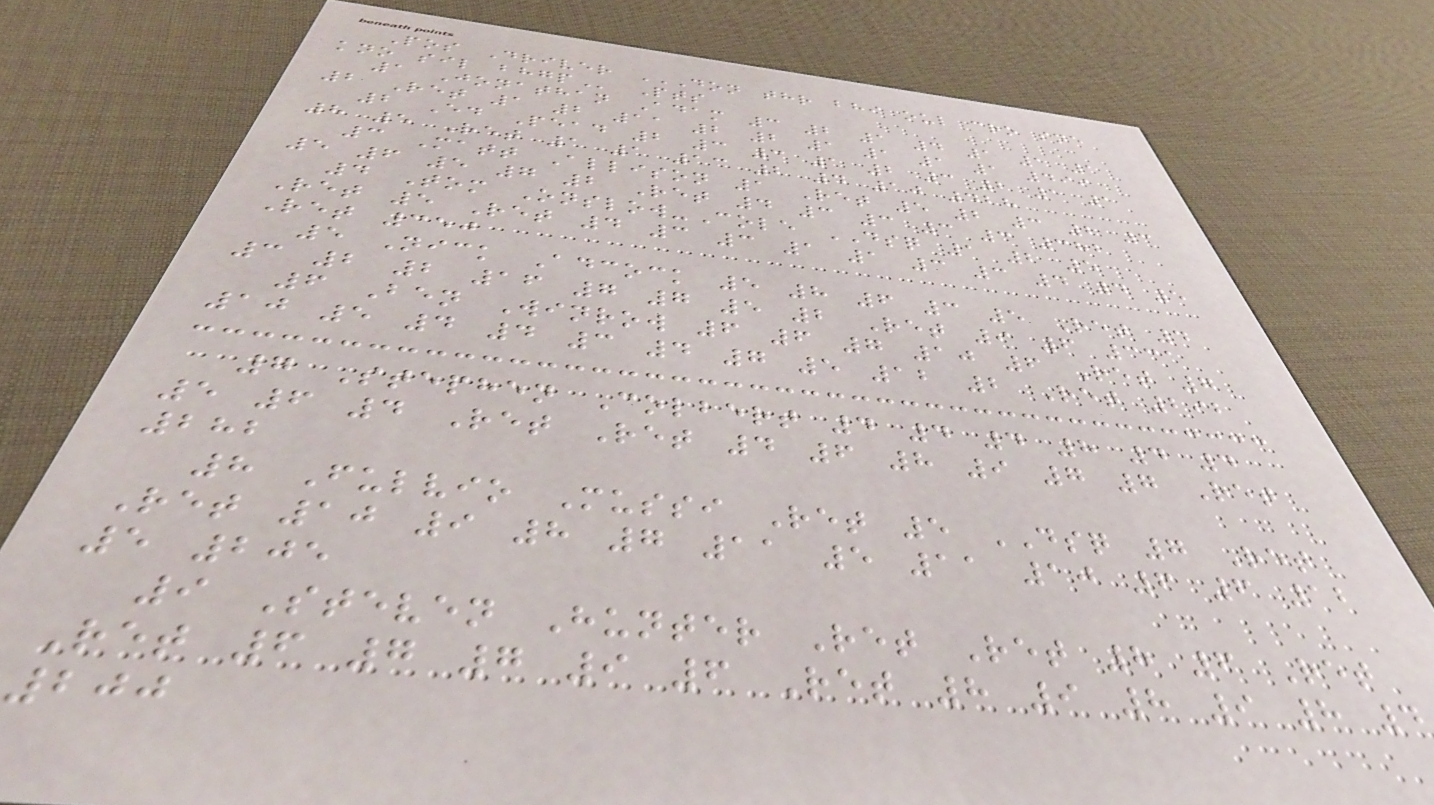Pos Driver DON THR BHI OUL CRO SNE
KNO SIL BHGP Pts
1 Jonathan Adam 3 2 1 4 1 1 1
2 Ret 1 2 11 2 2 1 1 1 1 499
2 Ed Pead 2 3 3 1 2 3 2 1 1
8 5 Ret 1 1 13 2 4 10 428
3 Matt Allison 1 Ret 5 2 3 2 3
5 6 5 7 2 Ret 4 3 3 3 3 382
4 Tom Onslow-Cole DSQ 1 2 5
Ret 5 Ret 4 3 3 1 1 3 3 4 4 5
Ret 350
5 Nick Adcock 5 8 6 3 5 Ret 4
3 2 2 16 7 7 5 2 Ret 9 6 331
6 Ben Winrow 6 6 7 10 6 Ret 7
10 5 4 4 3 4 7 5 12 2 Ret 292
7 Stephen Colbert 4 4 4 8 4 4
5 6 4 Ret Ret 4 6 8 9 7 7 Ret
282
8 Fulvio Mussi Ret 5 DSQ 7 Ret
Ret 10 9 8 7 11 5 11 10 6 6 12
5 205
9 Steven Hunter Ret Ret 8 6 Ret
Ret 6 7 7 9 6 Ret 8 9 8 9 8 4
200
